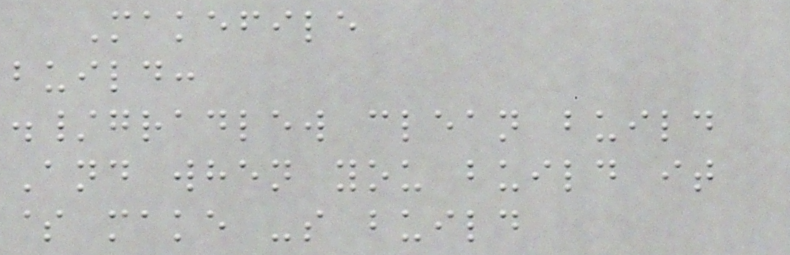Makefile
build:
./gradlew clean build
And when you build it
$ make -s build
